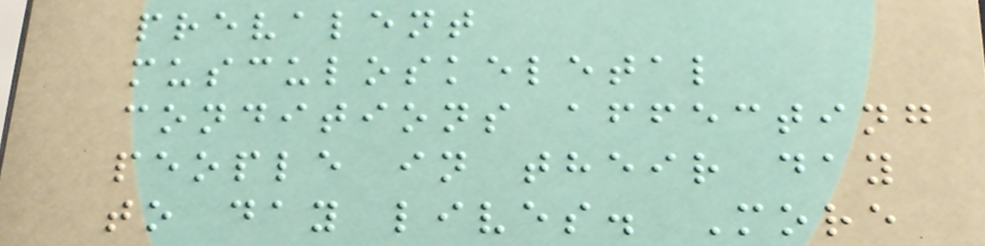prevalent
musculoskeletal
conditions affecting
people in their day
to day lives. More
